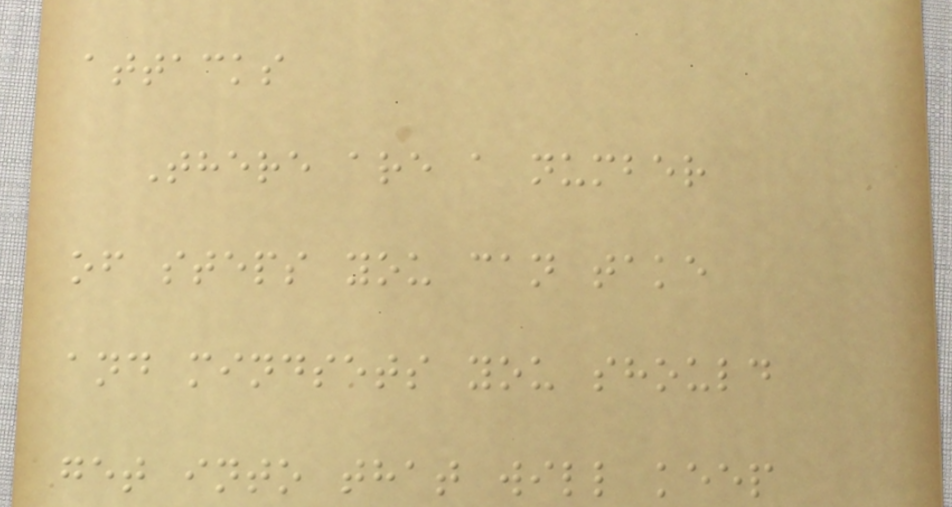attacks
There are a number
of steps you can take
and mindsets you should
get into that will keep
